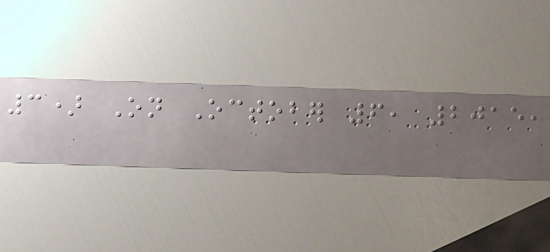3) On October 6, 2015,
